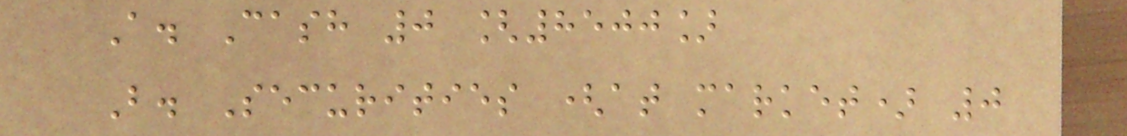A. Cash 0 [8500]
B. Securities (at market) 0
